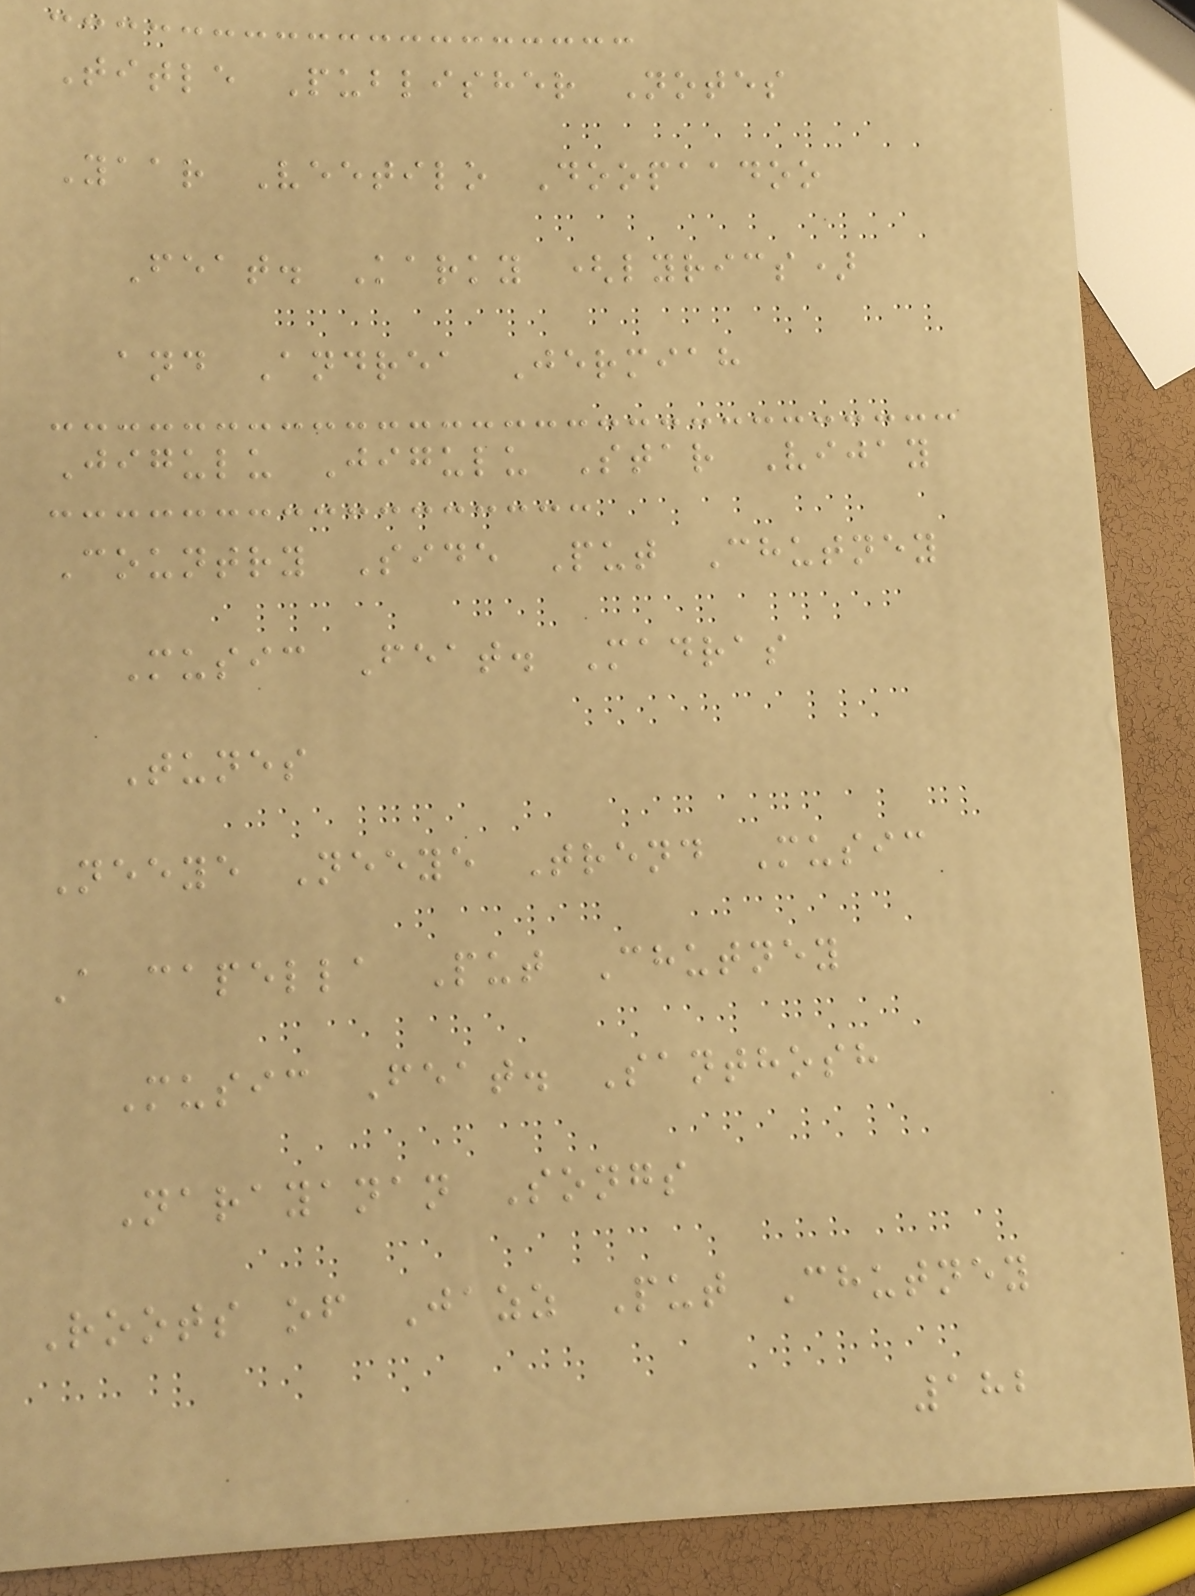Title Publisher Notes
Yaar Veetilo Doopaadoo
Feat. Karky (lyrics)
and Andrea Jermiah
Jigulu Jigulu Star Vijay
Country Side Put Chutney
Music Feat. Madras
Tunes
Neeye Neeye Trend Music
A capella Put Chutney
Music Feat. Santhosh
Narayanan Songs
Roots of Jazz Put Chutney
182
